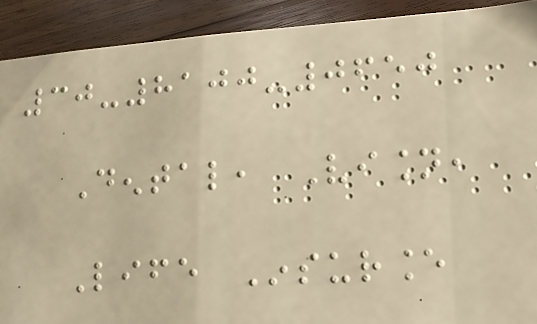30-8100-0650
Dental, Vision,
Life Insurance
